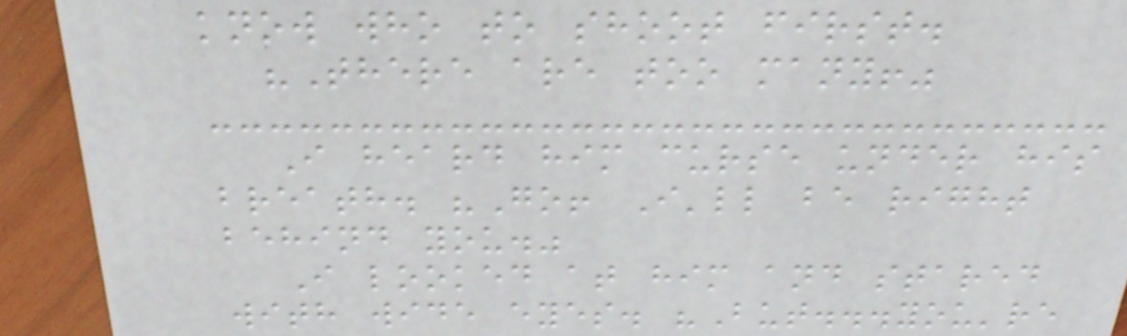know who to shoot first.
"There are too many!"
I heard him curse under his
breath. "Go! I'll be right
behind you."
I looked at him and stared
with wide eyes. "But...you're
